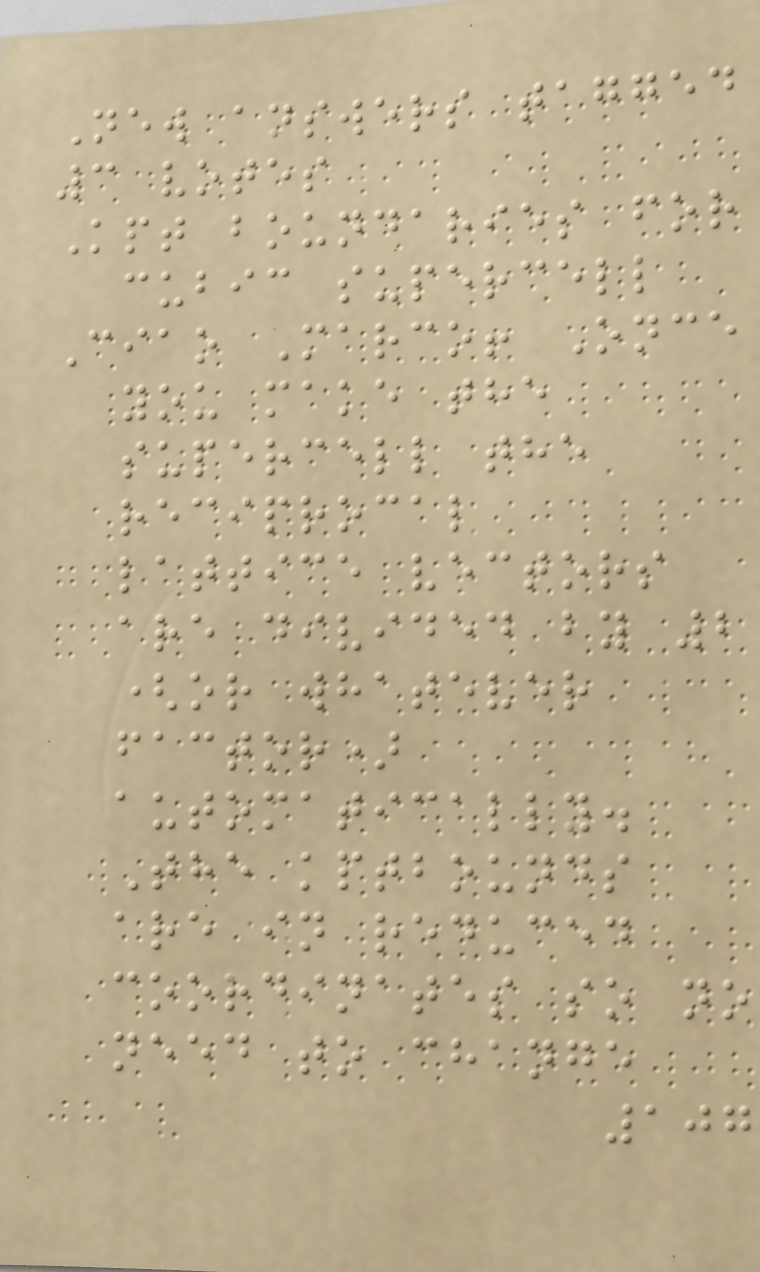New answers tagged
3 votes
Kpt boundaries for
cubic supercell
Ciao Marco! Once
you make the
supercell the
reciprocal
lattice vectors
are divided by 2
(or whatever
factor)
automatically.
The kptbounds
are in reduced
coordinates so no
need to change
107
